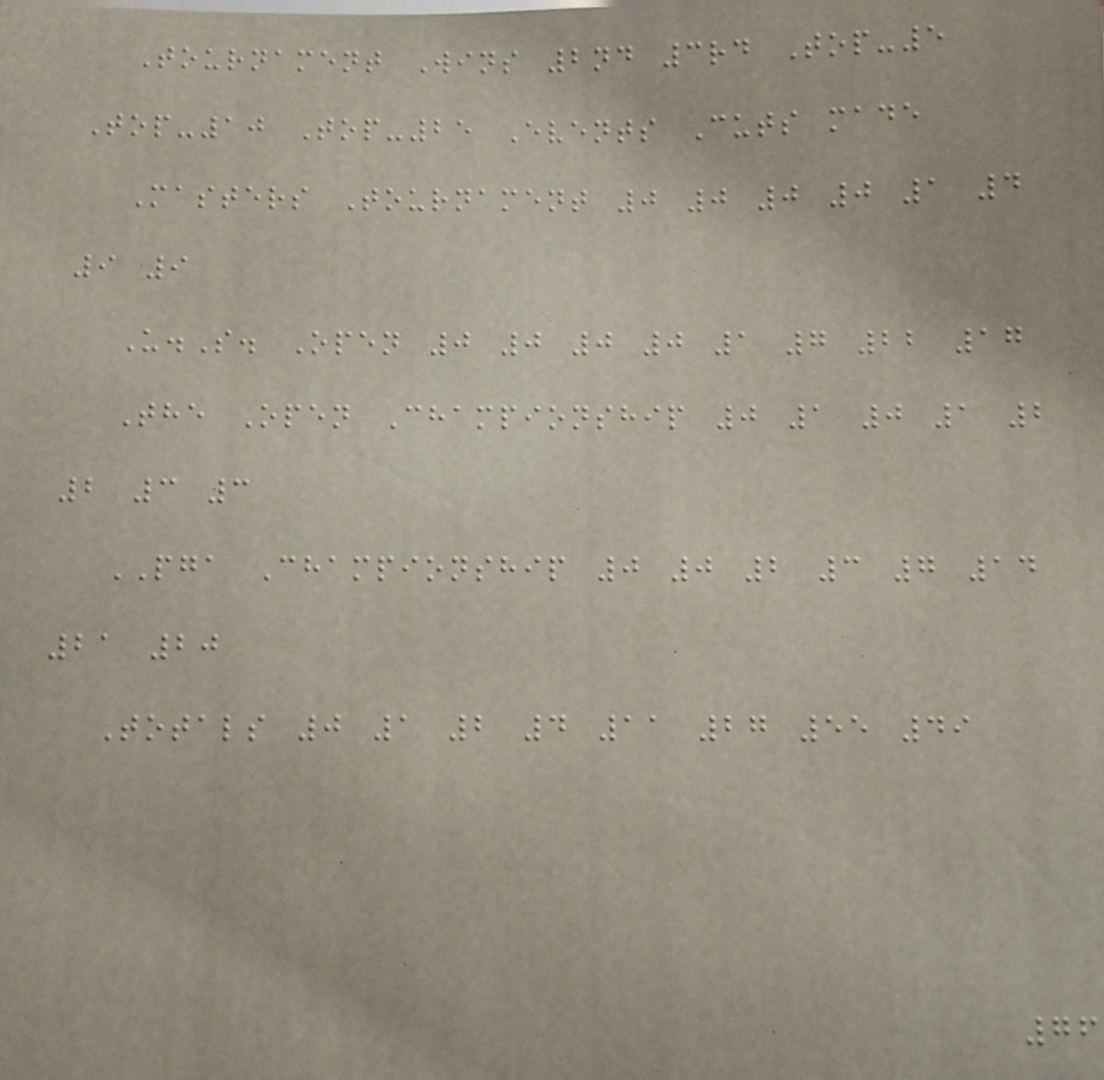Tournament Wins 2nd 3rd Top-5
Top-10 Top-25 Events Cuts made
Masters Tournament 0 0 0 0 1 4
9 9
U.S. Open 0 0 0 0 1 7 22 17
The Open Championship 0 1 0 1 2
2 3 3
PGA Championship 0 0 2 3 7 14
21 20
Totals 0 1 2 4 11 27 55 49
76
